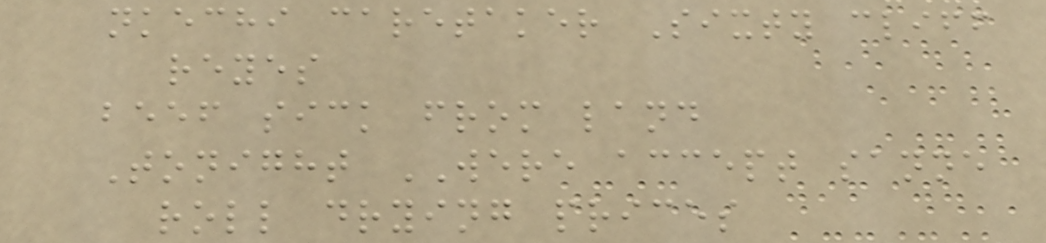nkechi caretaker Sixty cliff
reyes
beef sick from land
Tonight WERE accept sanne
roll drying prices
